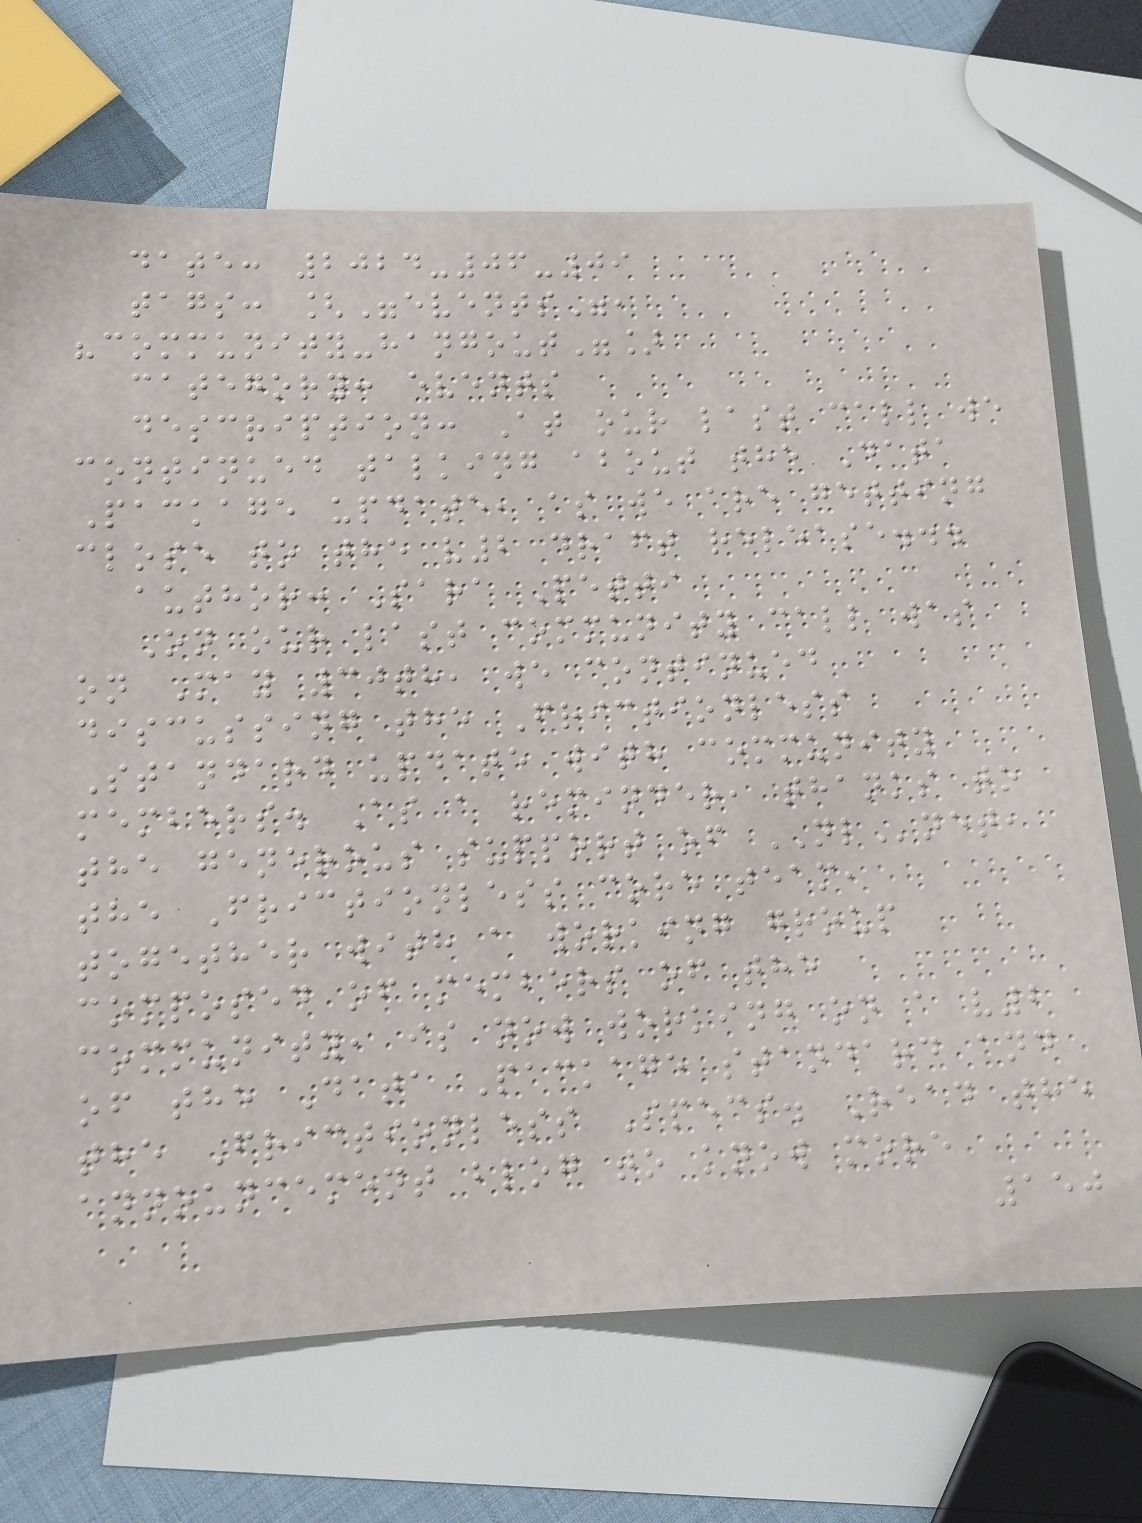date: 2024-06-09
tags: ["events",
"community-hangout"]
category: events
description: At our last call we
continued talking about the Data
Package update, as we are getting
close to the v2 draft release...
author: Sara Petti
On our last community call was
on May 30th, we continued
discussing the Frictionless
Standard update with community
members. As a reminder, thanks to
the generous support of NLnet,
the Frictionless core team,
together with a working group
composed of members of the
community, is now working on a v2
of the Data Package standard and
the Frictionless Specs. Read the
announcement blog to know more
150
